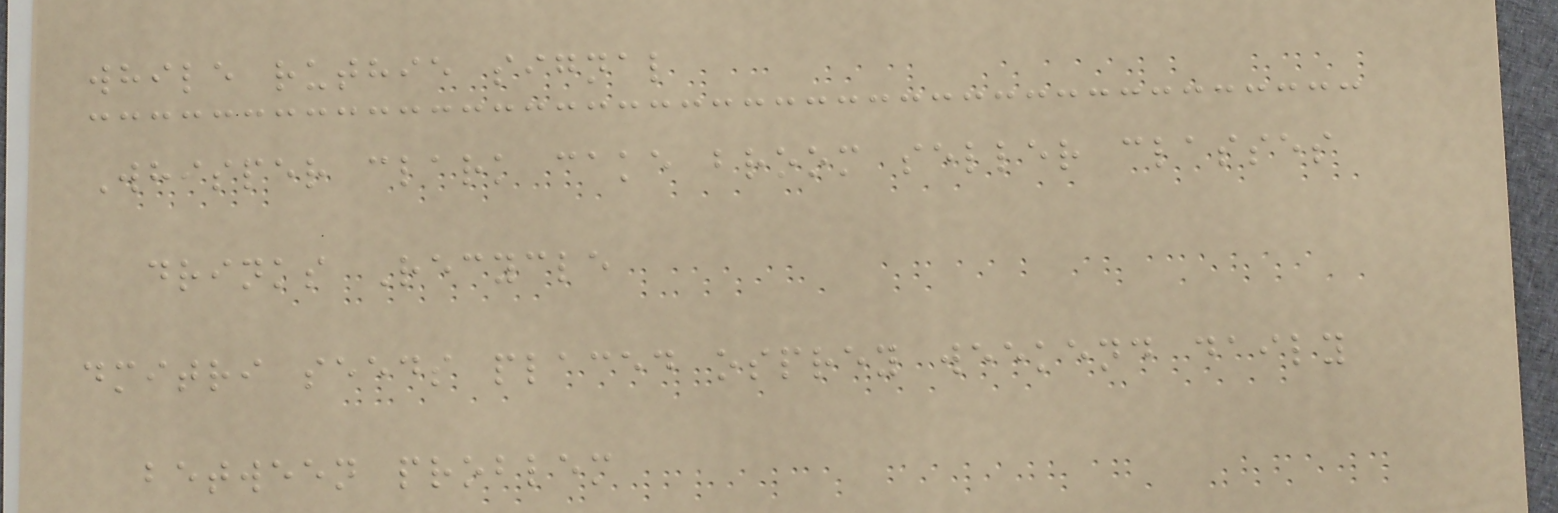while ruthie signal
Whisper clark cake broom seller classes
drinks Recycle
dmitri seeds placed osprey weekend daily
between problem
